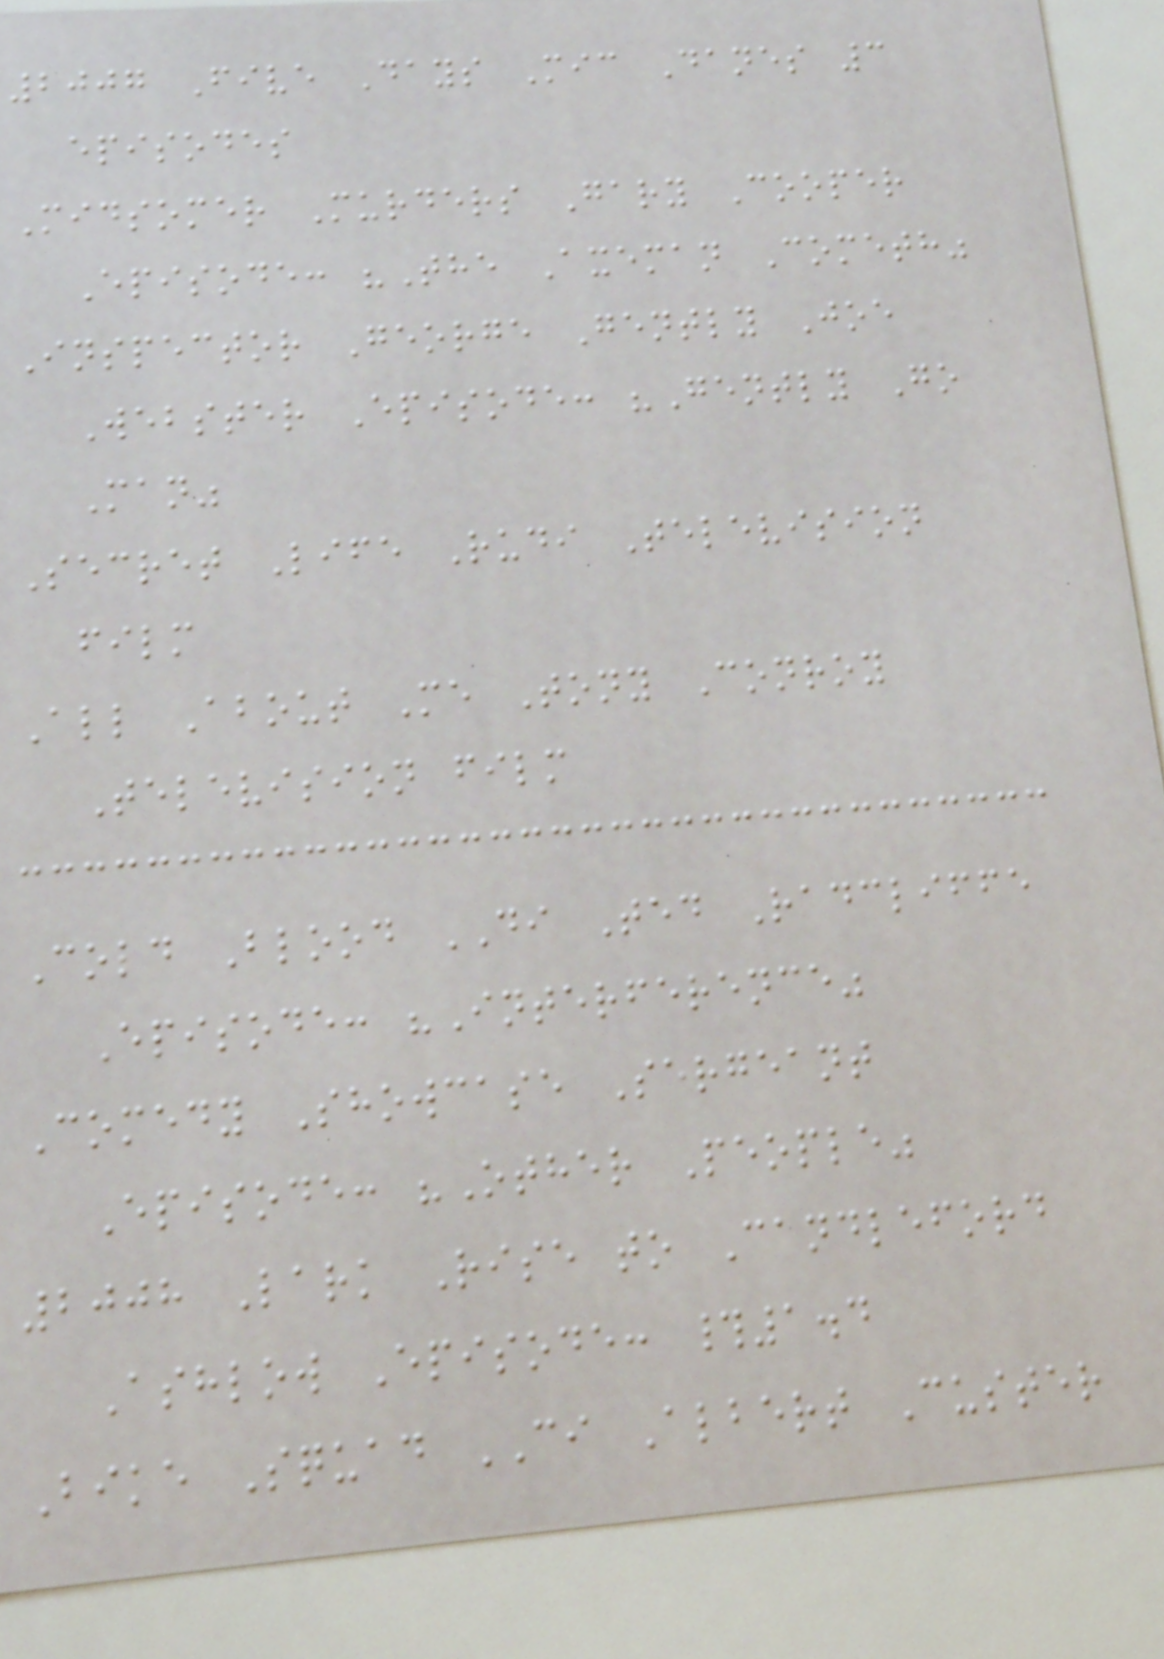2007 Five Days Mic Danes 3
episodes
Midsomer Murders Gary Cooper
Episode: "The Axeman Cometh"
Inspector George Gently Joe
Webster Episode: "Gently Go
Man"
Secret Life Rudi Television
film
All About Me Tony Conroy
Television film
Cold Blood DI Ted Radcliffe
Episode: "Interference"
Comedy Showcase Sergeant
Episode: "Other People"
2008 Lark Rise to Candleford
Ashlow Episode: #1.4
Bike Squad CI Albert Custer
